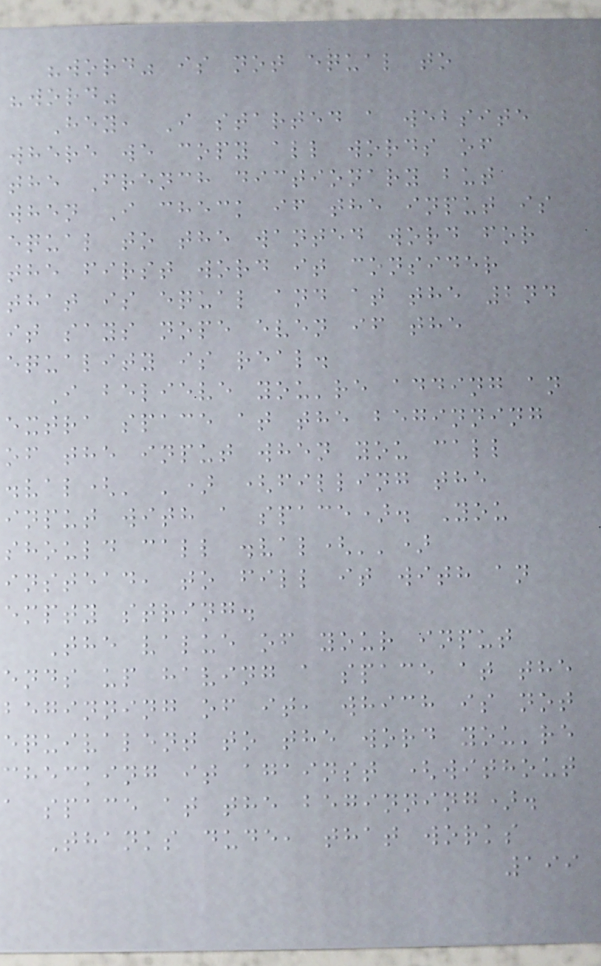"word" is not equal to
"word"
Hey, I started a website
where we copy all words of
the French dictionary but
when I check if the input is
equal to the wanted word for
the first word it consider
that is equal and at the 2nd
it says nope even if the
equality is real.
I believe you're adding an
extra space at the beginning
of the input when you call
.val(' ') (filling the
input with a space). You
should call .val('')
instead, to fill it with an
empty string.
The value of your input
ends up having a space at the
beginning of it, which is not
equivalent to the word you're
checking it against (without
a space at the beginning).
Thanks dude, that works
199
